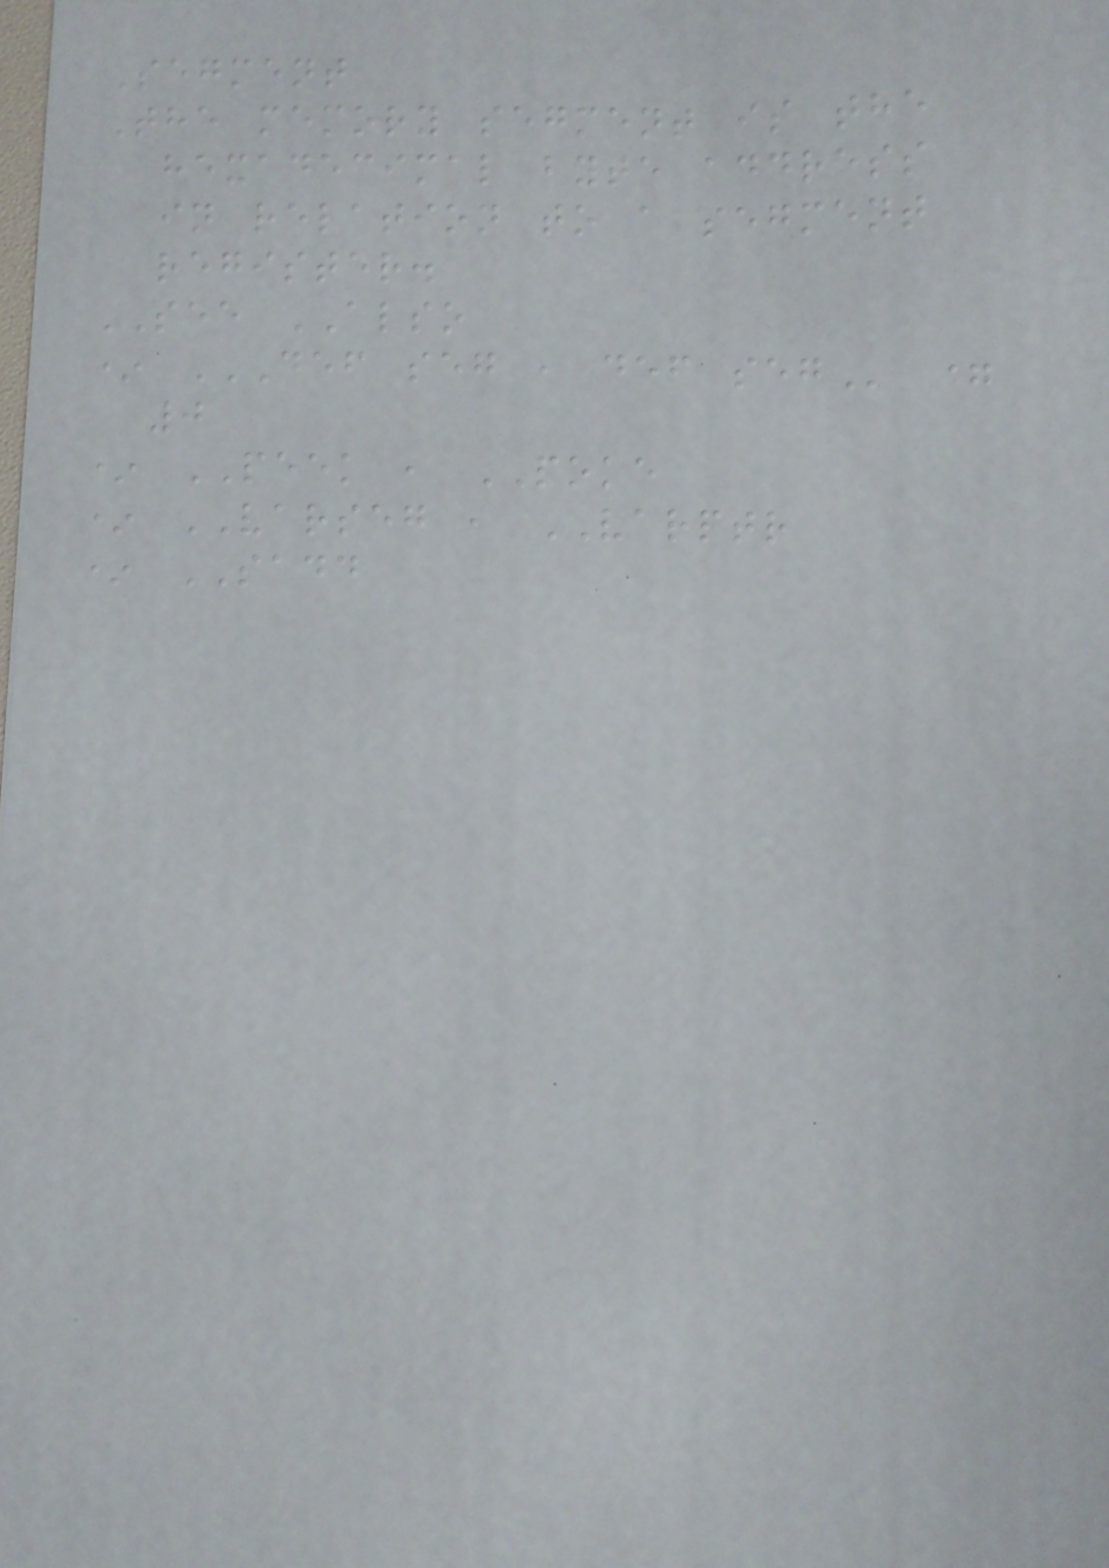Segment
The memory segment is the
hexadecimal byte address
in relation to a segment
register.
SEE ALSO
* DEF SEG , DEF SEG =
0
* PEEK , POKE
* VARSEG , VARPTR
* SADD
